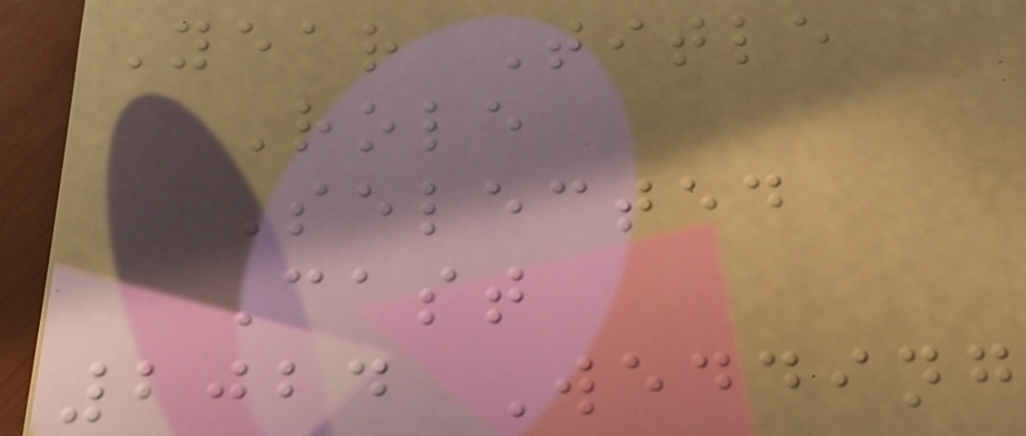Year Title
Role
Selected
Cast
2024 Wedding
